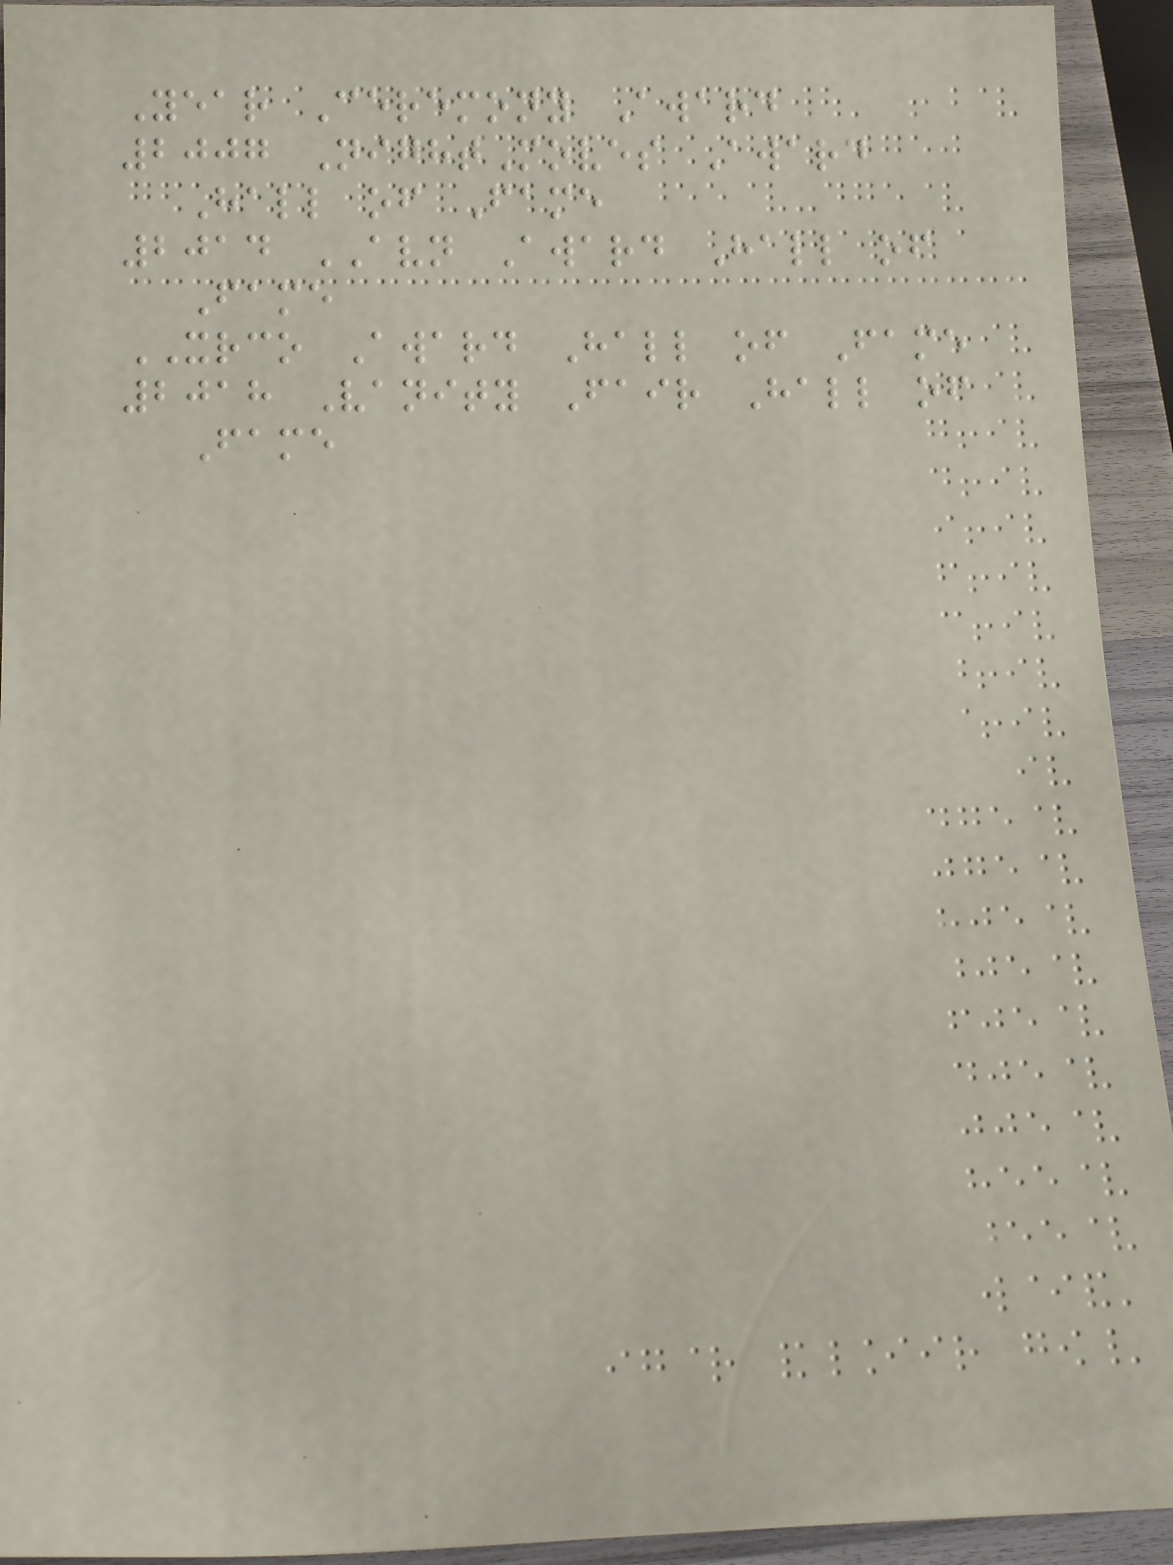Year Ceremony Award
2007 NightMoves Award
Hall of Fame
2014 AVN Award Hall of
Fame
XRCO Award Hall of Fame
2018 Vanity Fair Hall of
Fame
